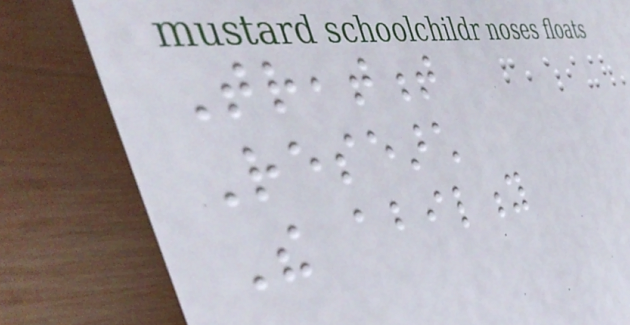Treatment
Research
The ability
